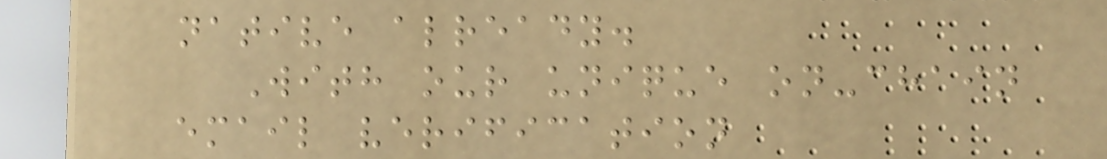native already.
With our unique on-chain
email verification
